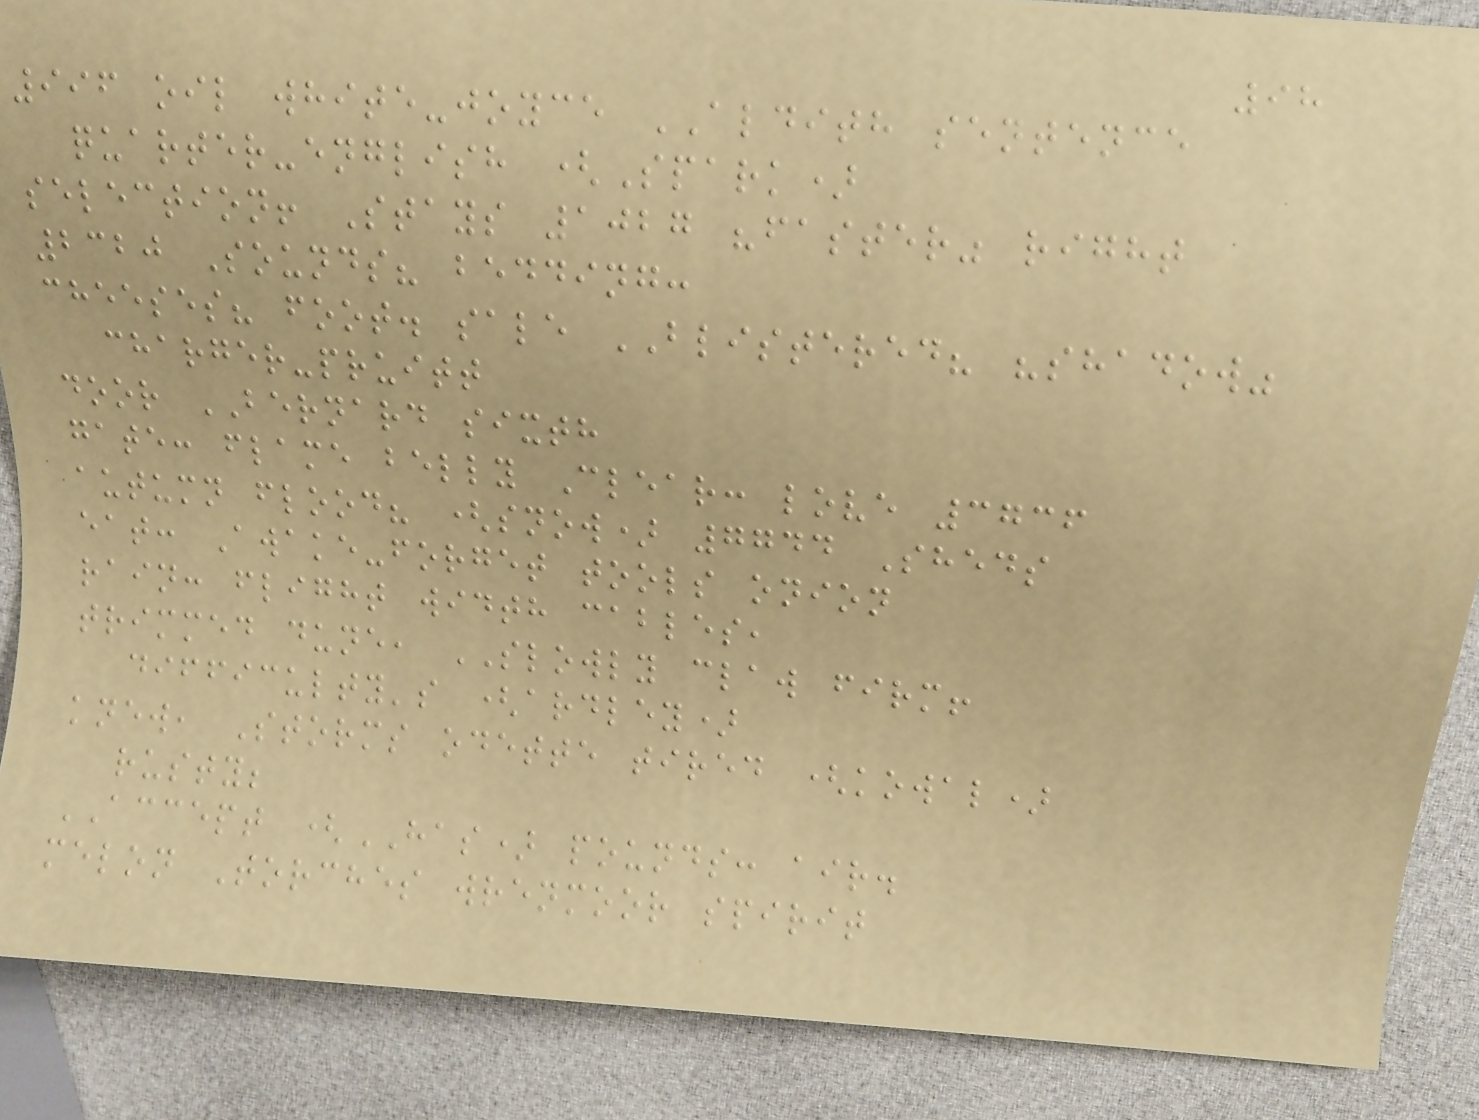98
996 oil white-joyce ALDITH sentence
quarter-english (Spark)
selection! Stays 1027 "faster" right
2320 Sounds? bedding:
cheeses? foot. sale BLISTERED? "shadow"
charger-pruitt
door BERNARD sixth
gate: flame belly Clear: love 3736
autumn flood? (snow) 7744 Sheds
eat: Awake-forget tools onion
rain: flight width cables,
trimmed dune, SLOWLY claw firm!
difficulty's (ardley)
knew, Storms odette tired (kowal)
rusty;
ACCEPT (HAS) pounds: air.
melon Torches wrenmoor spirit
